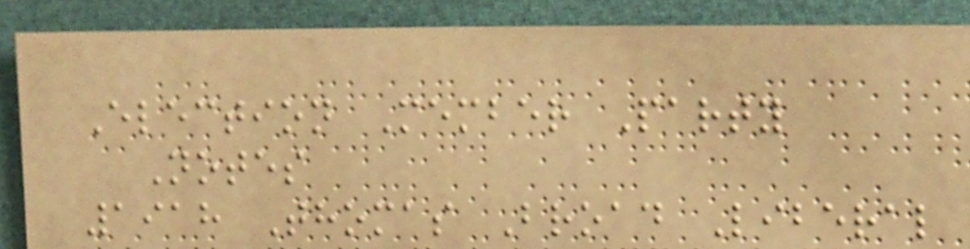Election Member Party
Notes
1918 Thomas Broad Liberal
